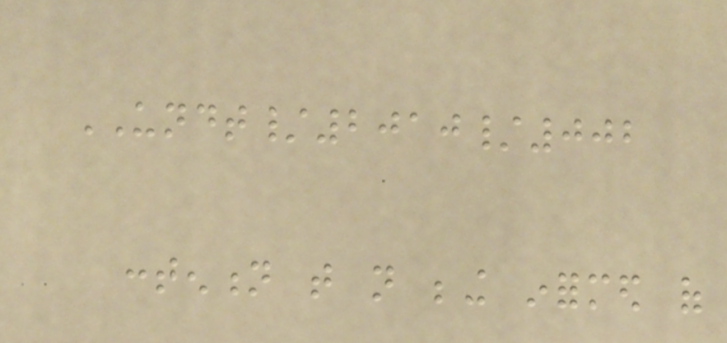UNDT/2010/002
contention that not being informed of
